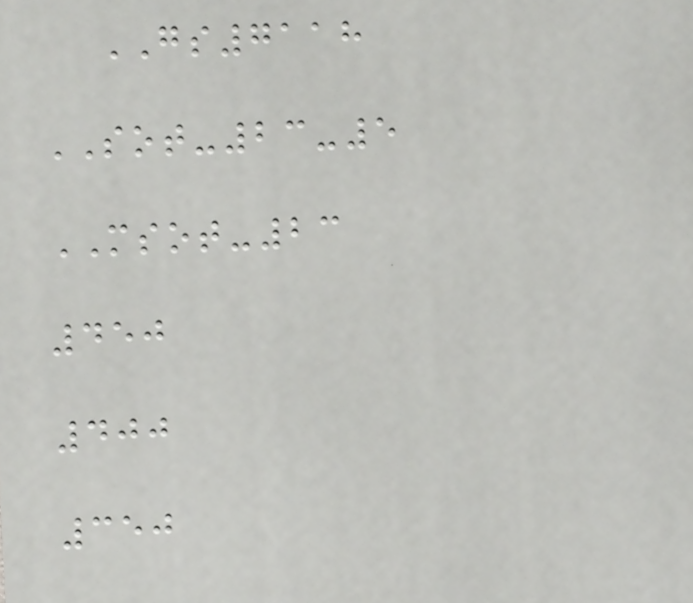GS7118
SOT-23-5
MSOT-23
450
400
350
